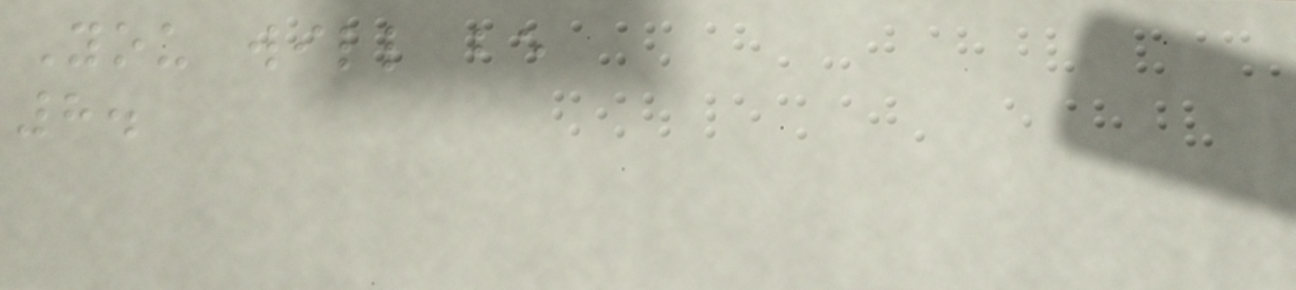You will be
8.
